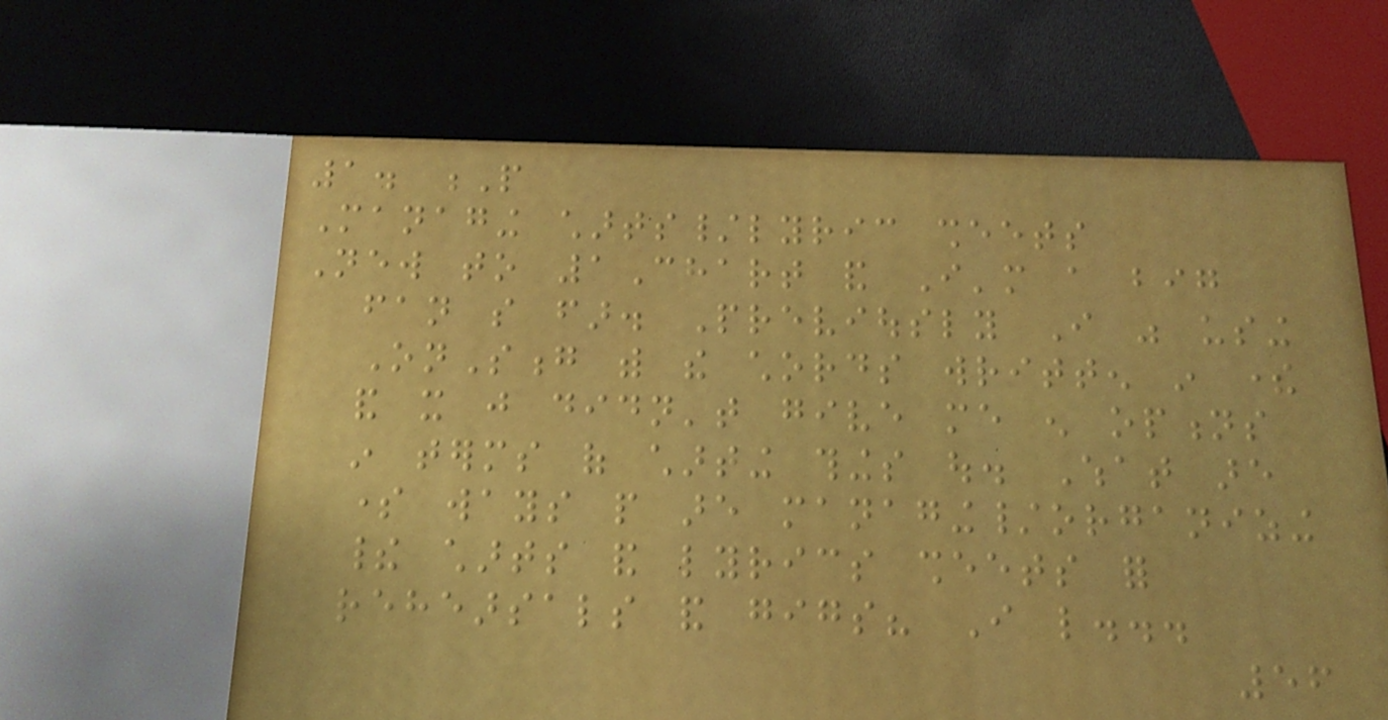1. P
Managing charts/lyric sheets
New to 1Chart and I'm a big
fan so far. Previously I was using
OnSong with the chords written in there
and it just didn't give me enough options
in terms of charting things out. What are
some ways people are managing/organizing
their charts and lyrics sheets for
rehearsals and gigs? I like...
56
